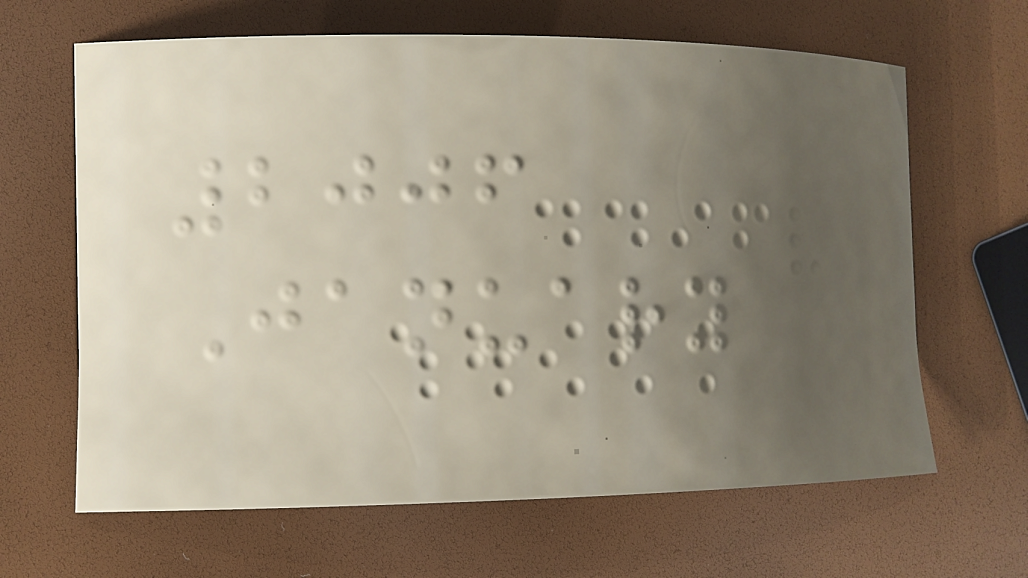2006
January
